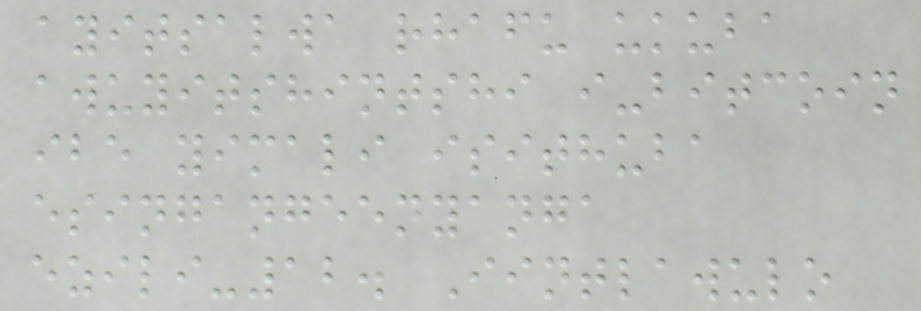ayitsalwa rhafu ukuba
awuyitshintshi i-bitcoin
ibe yimali isithuba
esingangeenyanga
ezili-12. Iintlawulo
